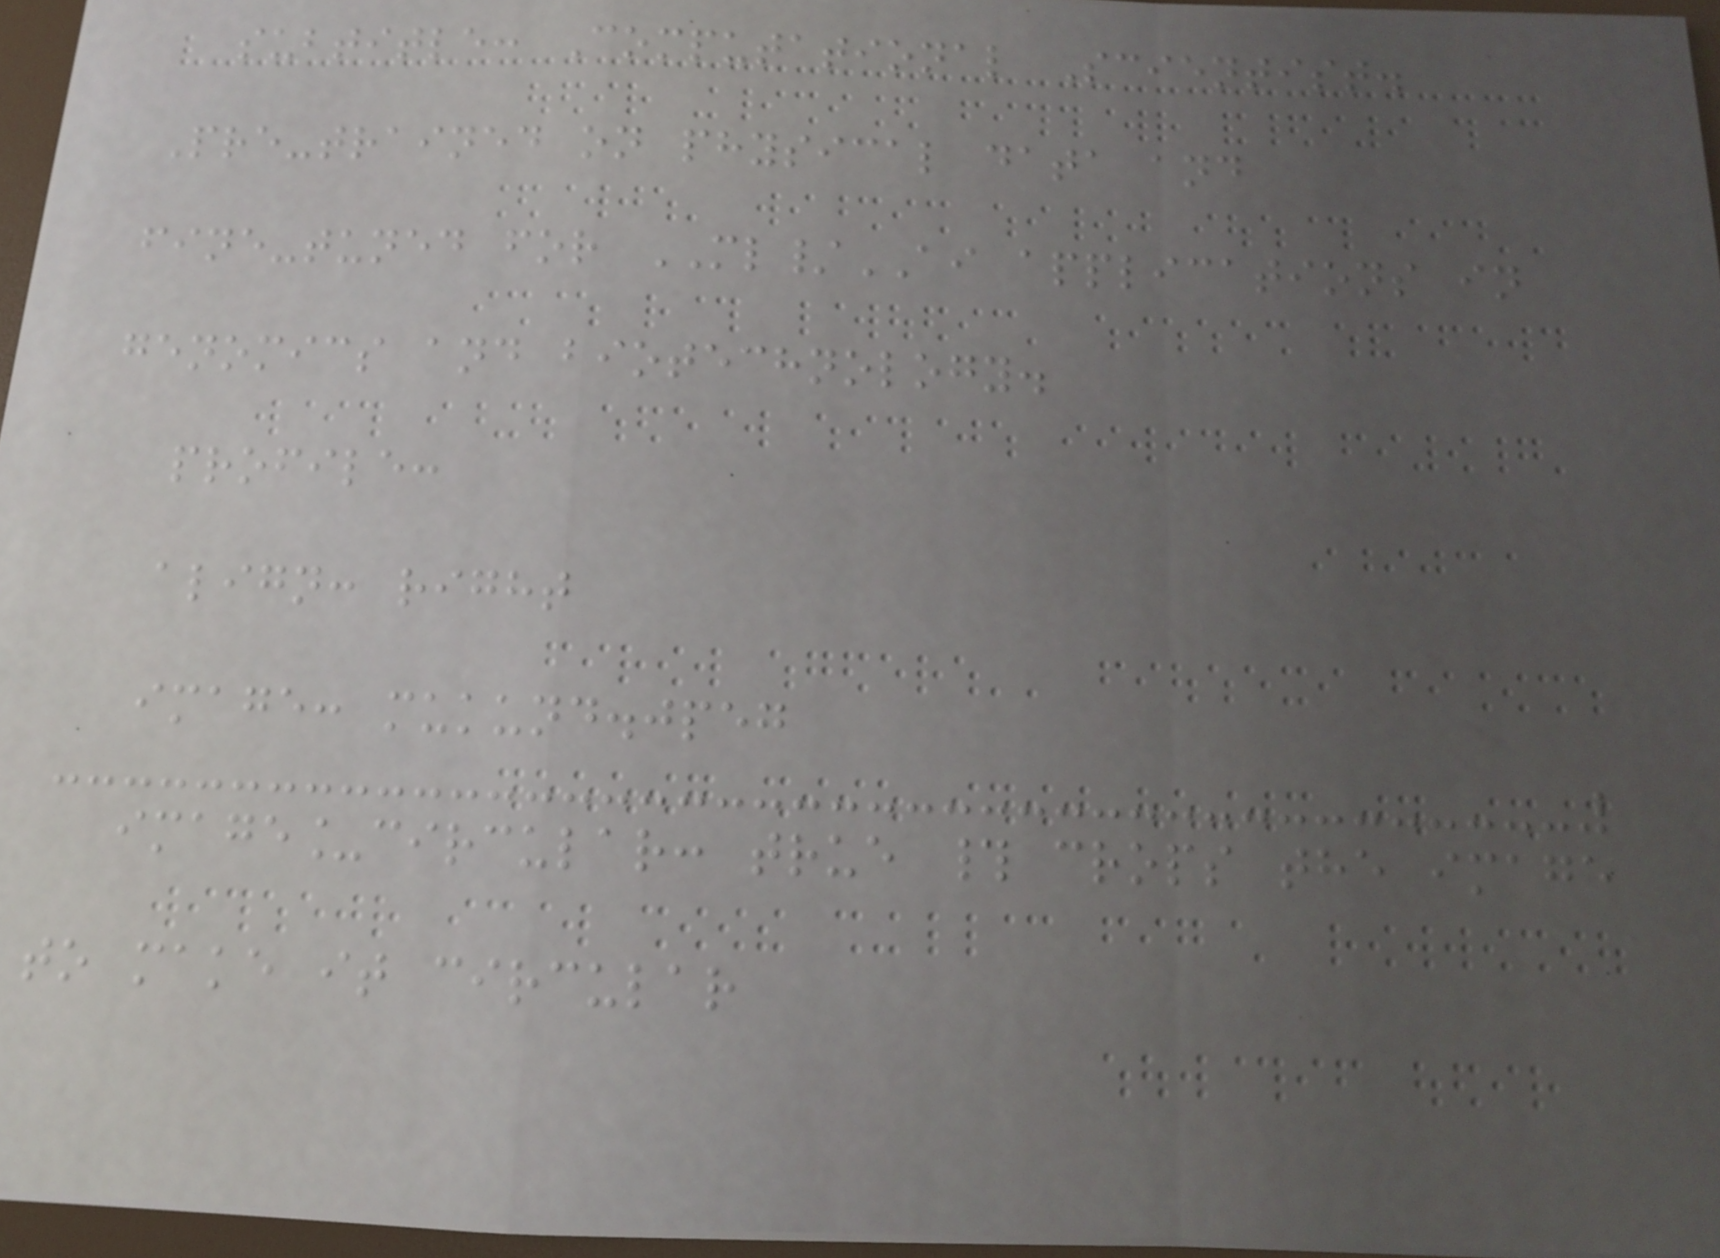subtitle: Computational Scientist.
Pre-trained on physical data and
fine-tuned for ML/AI applications in
genomics and biotechnology.
profile:
align: right
image: mukund.jpeg
image_circular: true # crops the image
to make it circular
